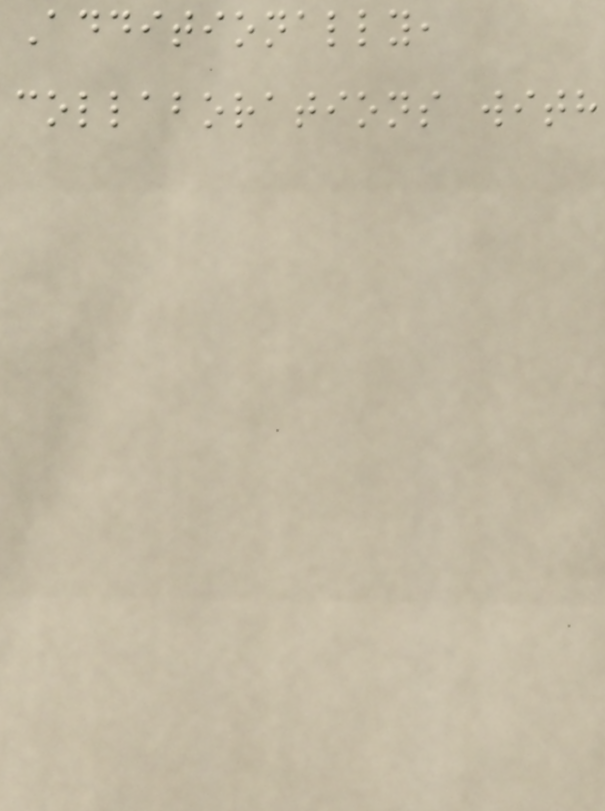Additionally,
collaborations with
